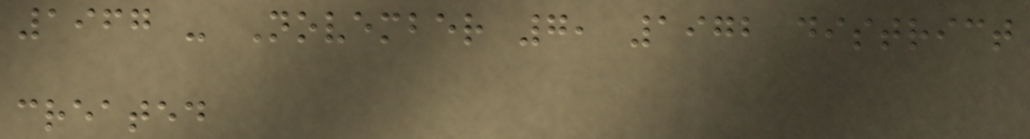1967 - November 7, 1972 district
created
